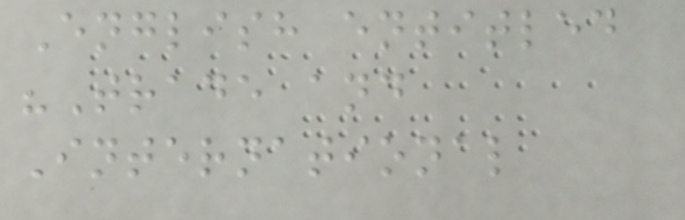English entitled
"Trade and
International
